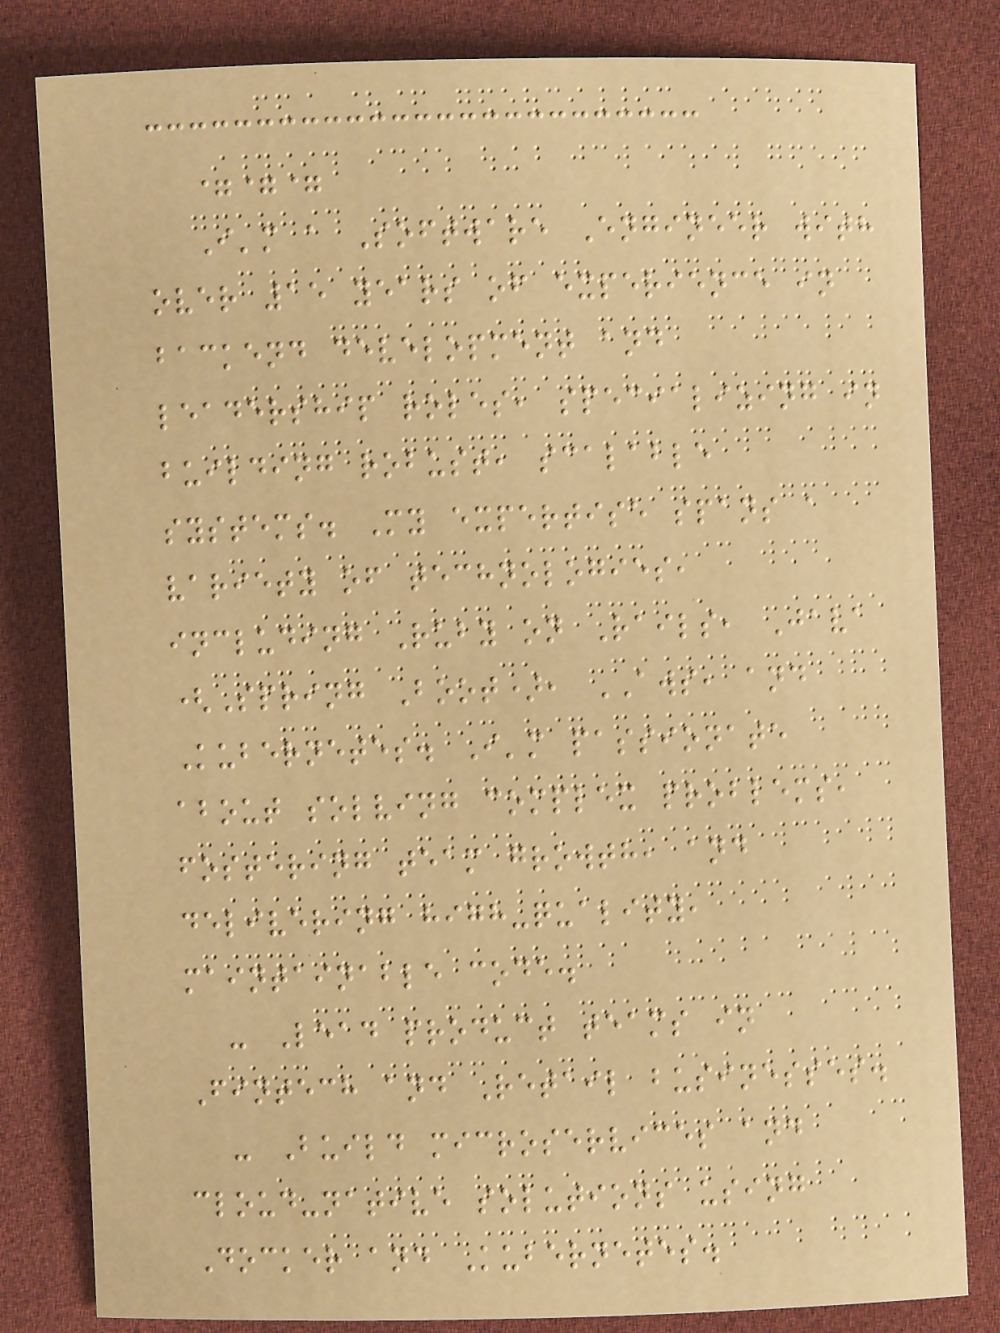===
I'm a Software Engineer with
over 15 years of experience in
backend development and
leadership roles, specializing in
building robust, scalable
systems. My expertise spans a
variety of technologies,
including Ruby on Rails, Java
(Spring Boot), AWS, and
Kubernetes. I'm passionate
about solving complex problems,
fostering team growth, and
delivering high-quality,
maintainable code.
- Lead product teams in
Fintech and Retail businesses.
- Build microservices and
cloud-native solutions using
Docker and Kubernetes.
